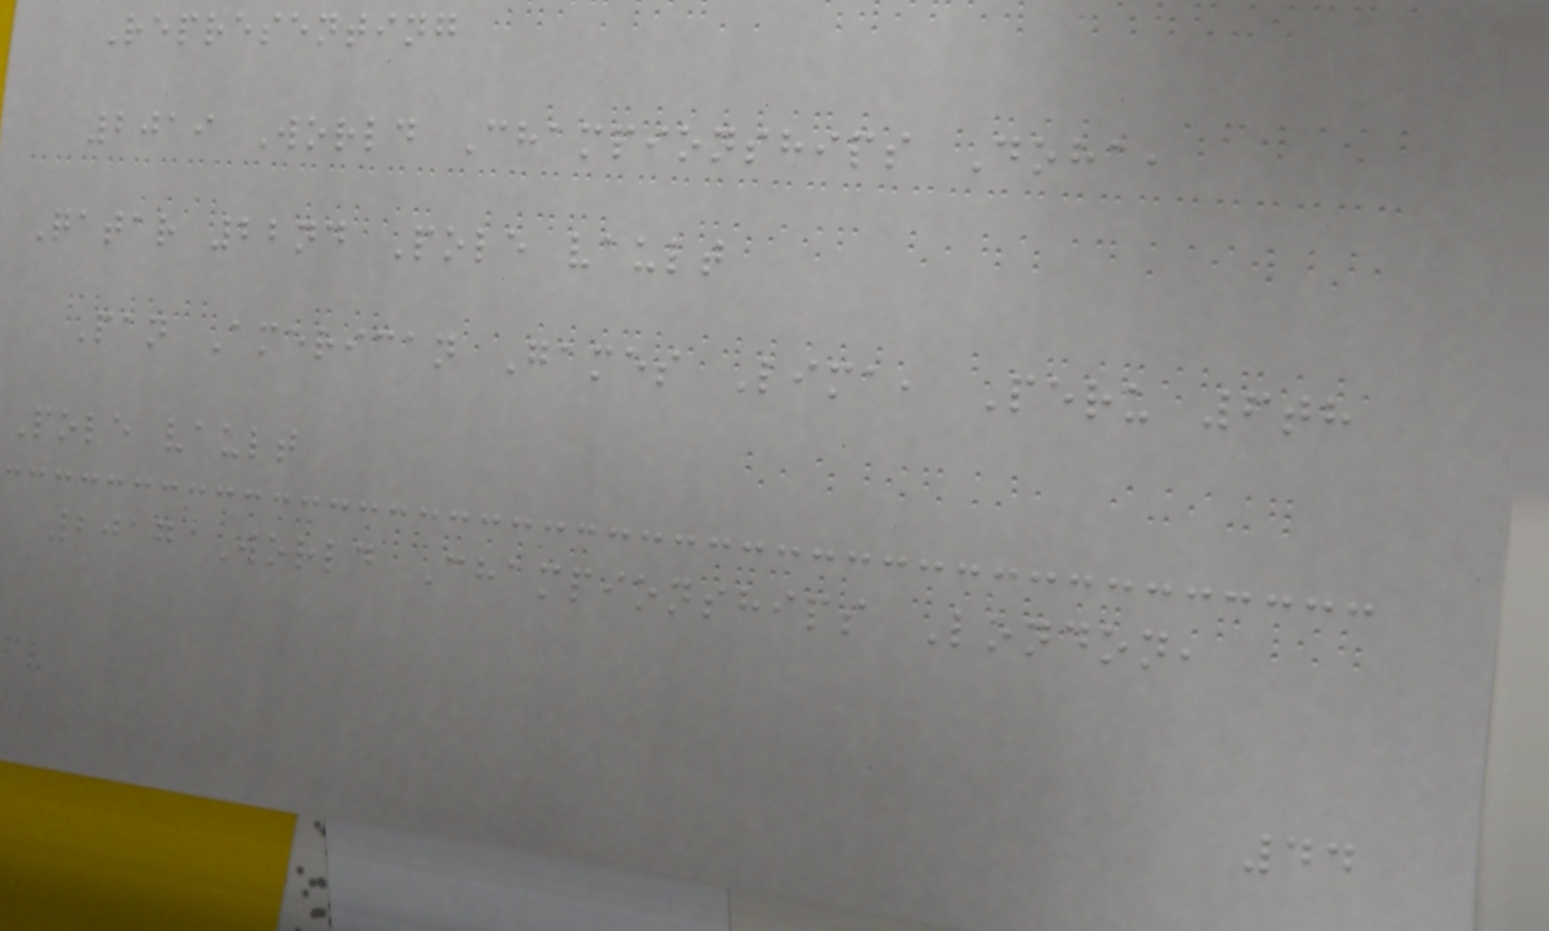Representing
2019 World Championships Doha,
Qatar 22nd Pole vault
Pan American Games Lima, Peru 6th
Pole vault
2017 World Championships London,
44
